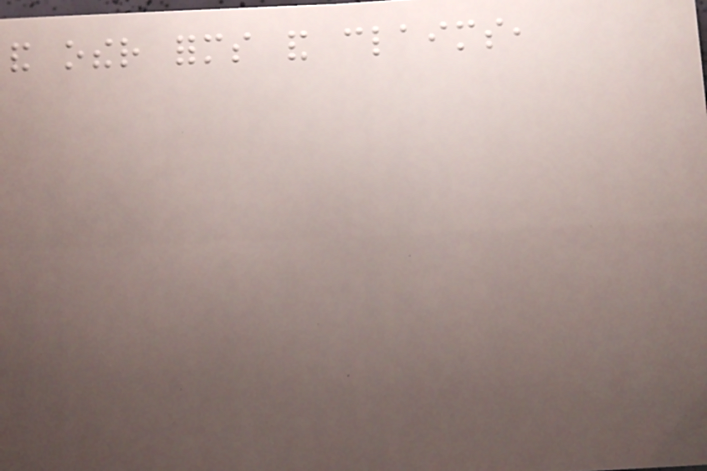and other forms and claims,
